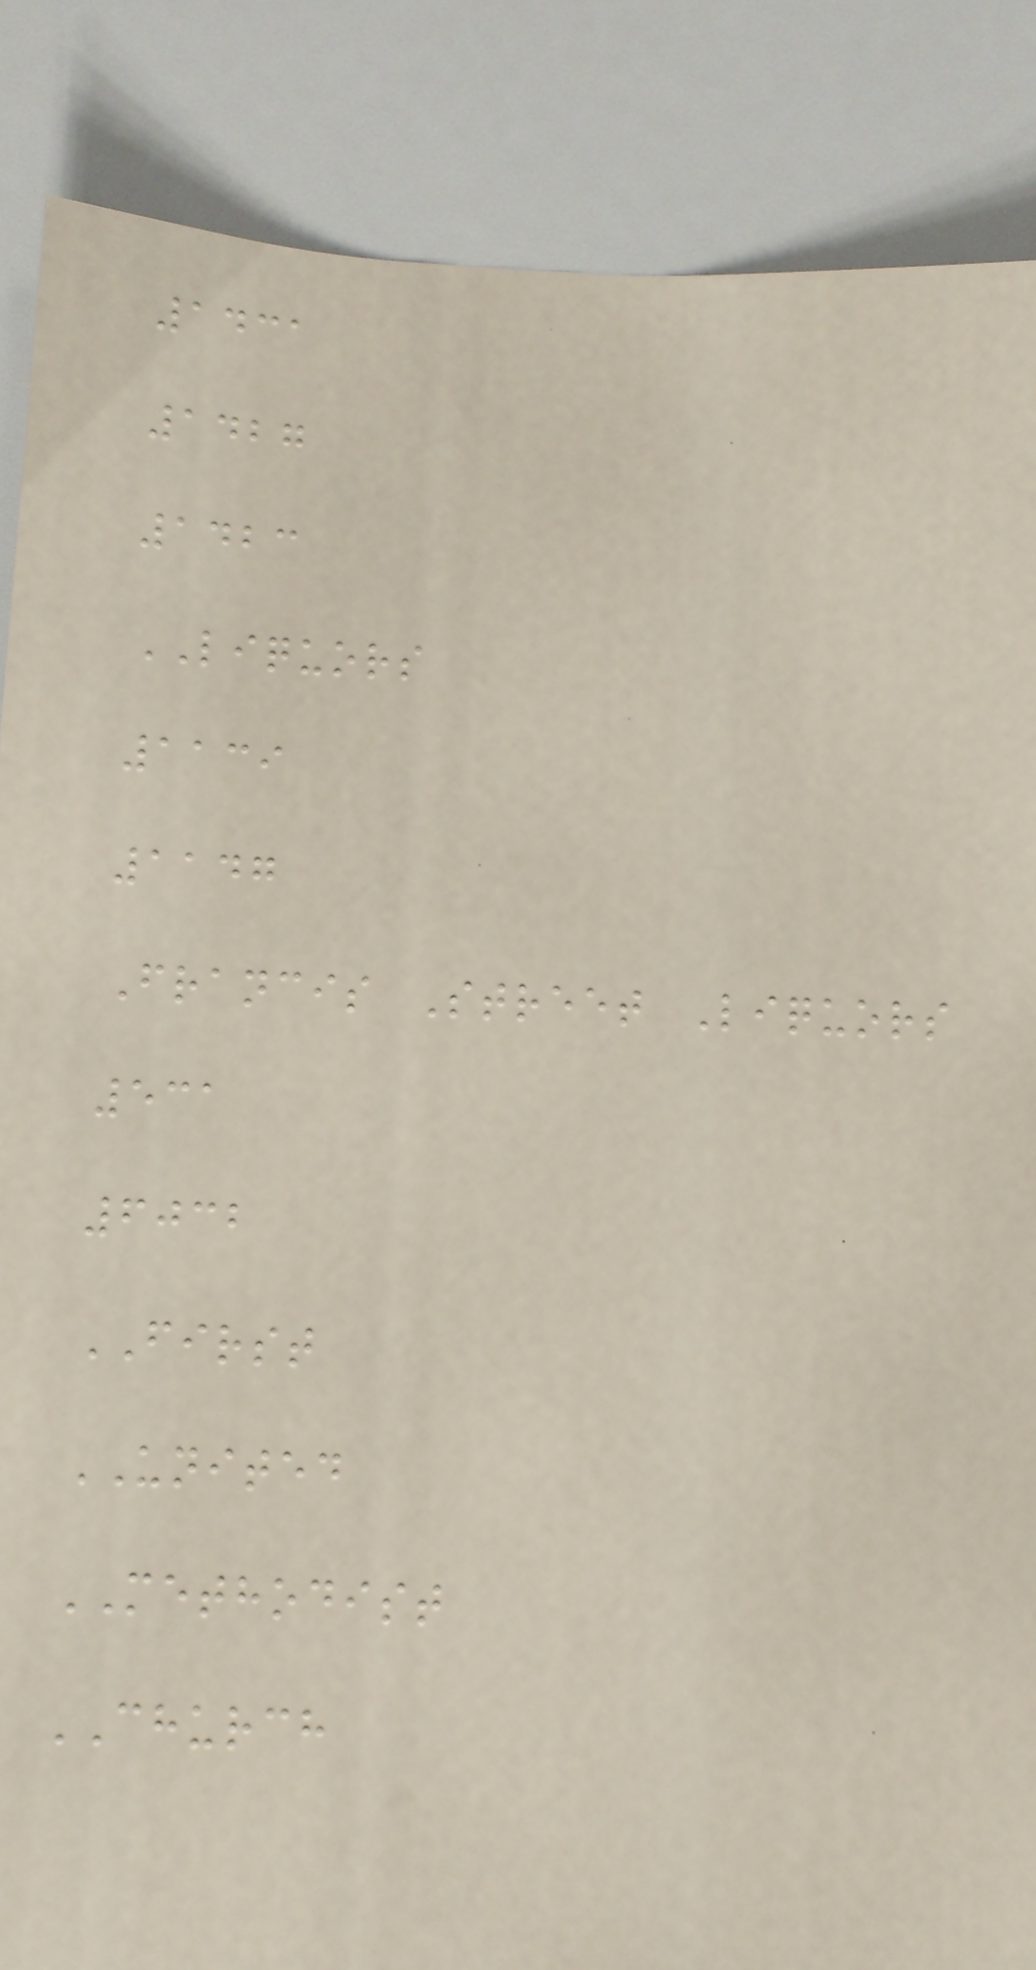1431
1427
1423
LIQUORS
1139
1147
Francis Street Liquors
531
6032
FIRST
UNITED
METHODIST
CHURCH
